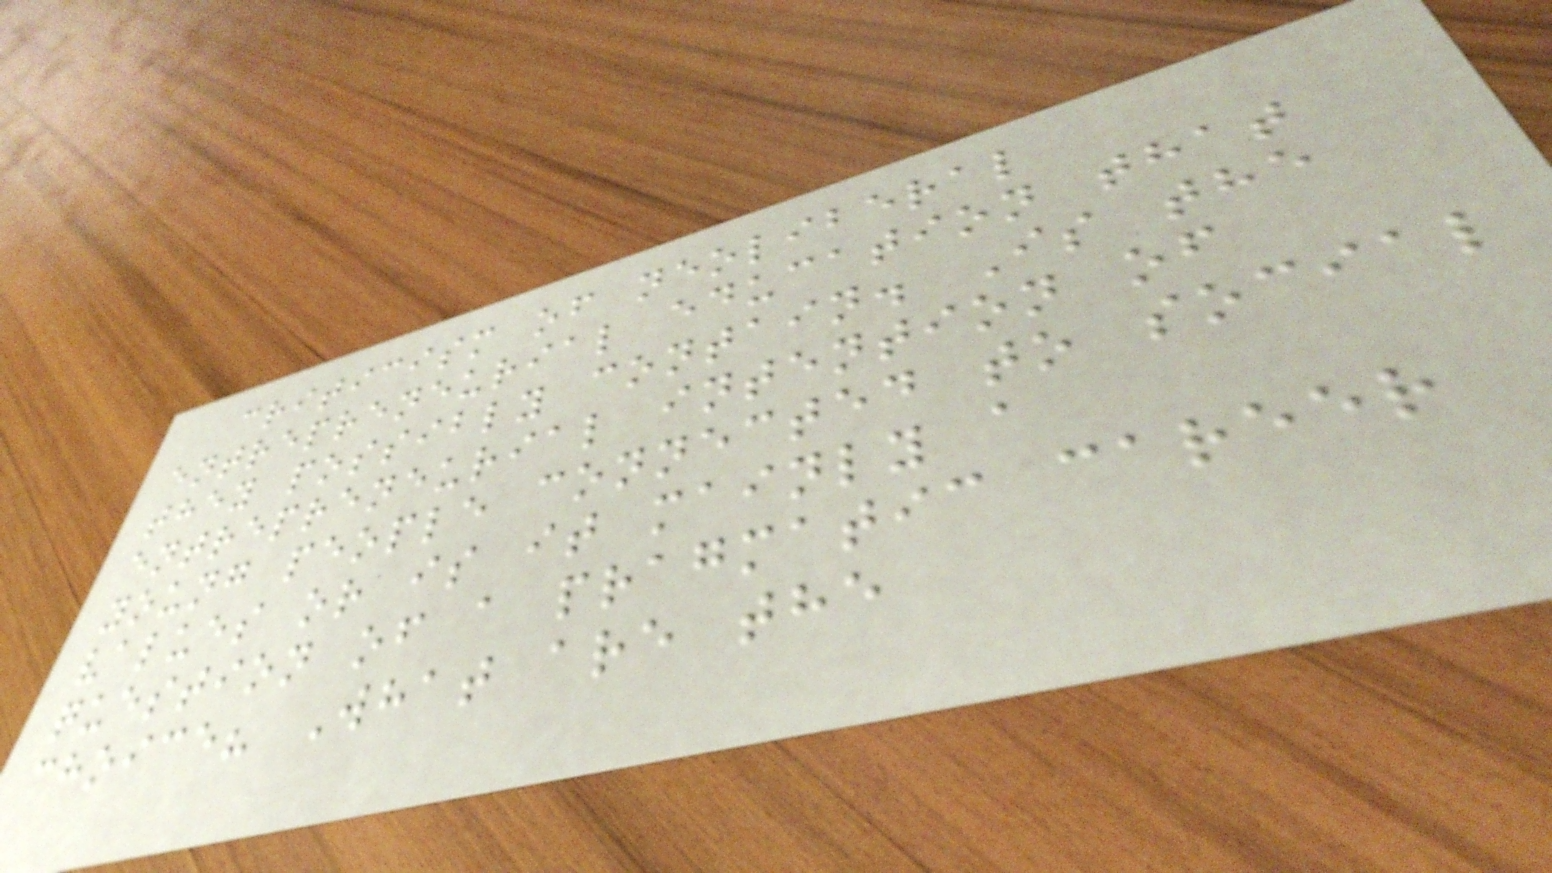criticism of neoliberal
entrepreneurial education that
they possibly contain. Is the
entrepreneurial intention of
young people connected to social
values or is it mainly a
question of a pragmatic career
choice? What are the
